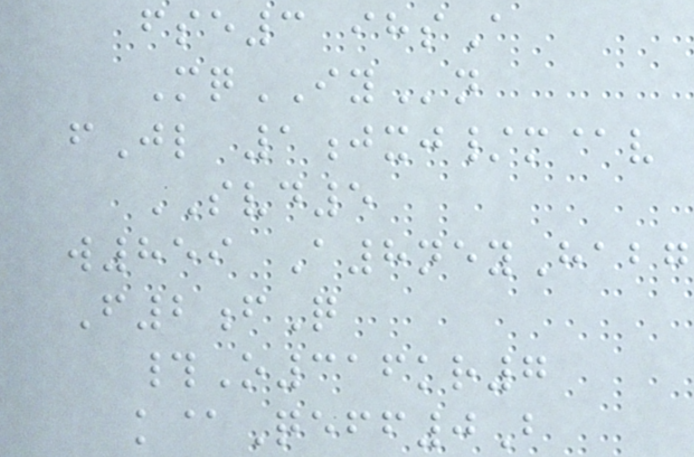fse3 ihsA
MqIYn
fJl 1jxj/m@v
SVD5
w859 A8neyHabg
F2fQ
#O316kr7
k@Qeff0B
